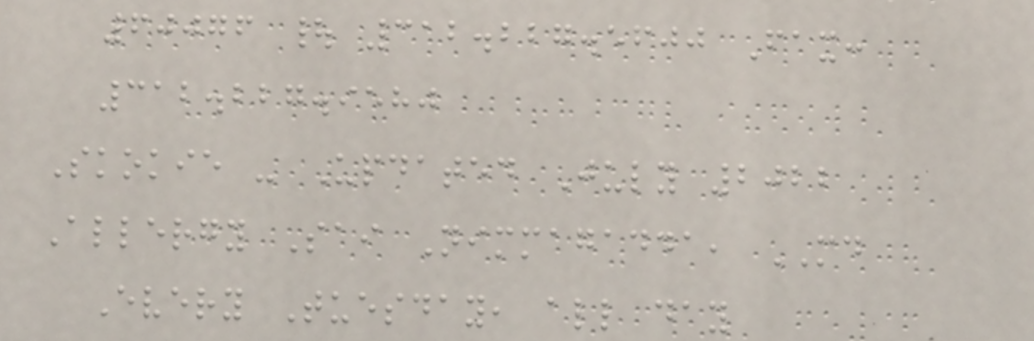60076 | 312.227.5600 Fax:
312.227.9580
Skokie - Updated July 2022
Allergy Sai Nimmagadda, MD
Every Tuesday, all day
